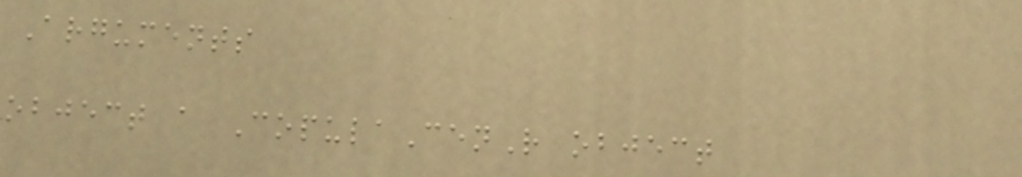Arguments
object a CopulaCenR object
